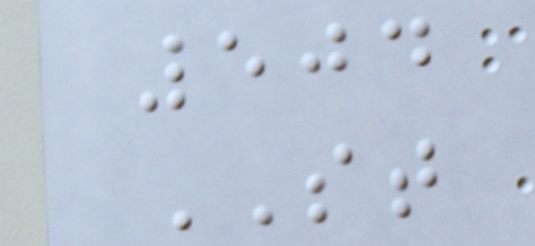504
ST
